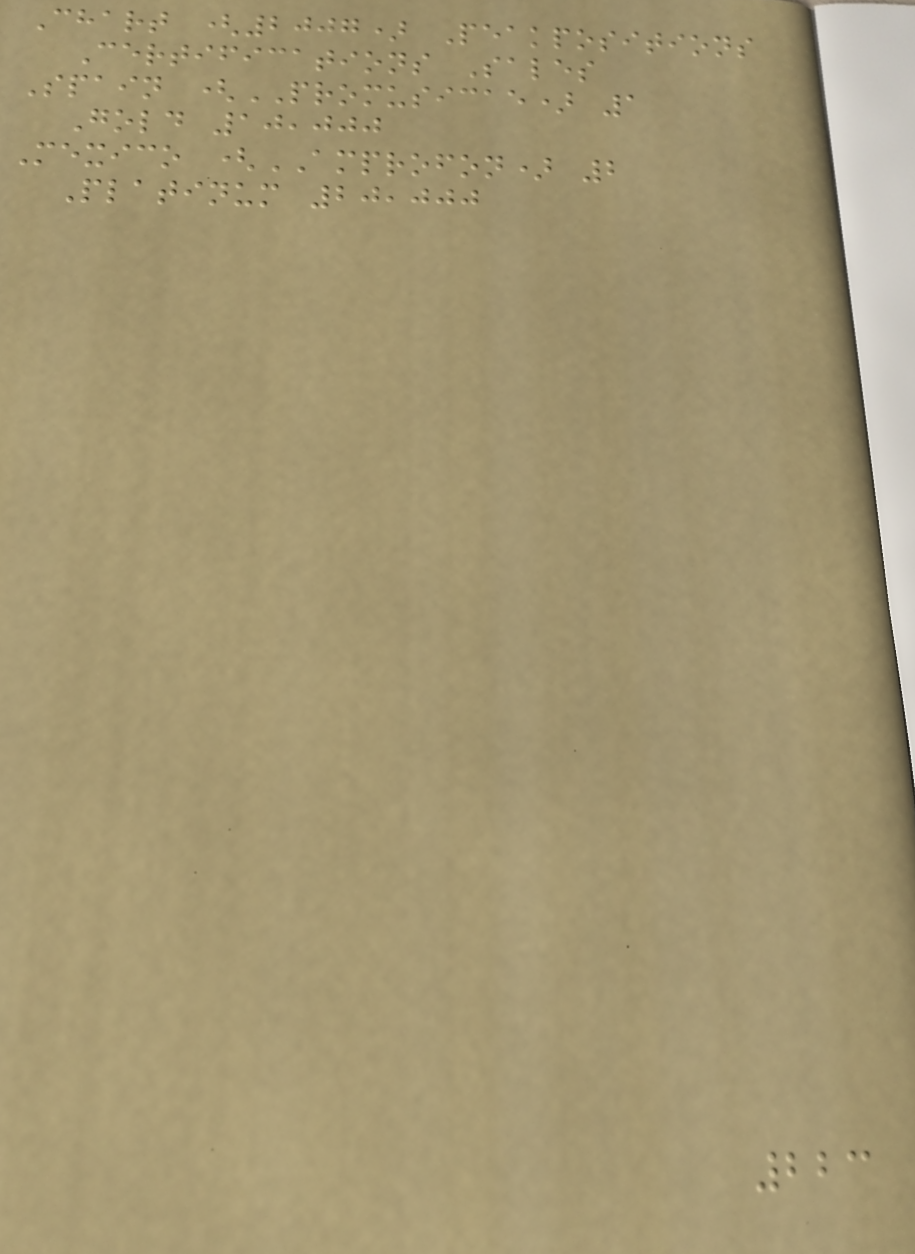Chart (2007) Peakpositions
Certifications Sales
Spain (PROMUSICAE) 1
Gold 10,000
Mexico (AMPROFON) 2
Platinum 20,000
223
